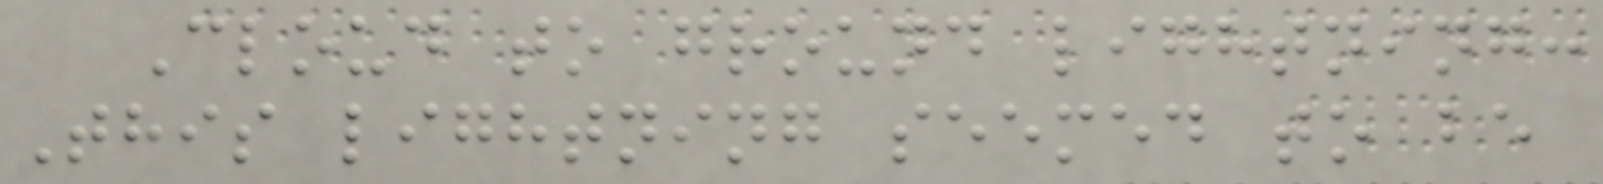Cloud to ground lightning:
This lightning seemed to be
